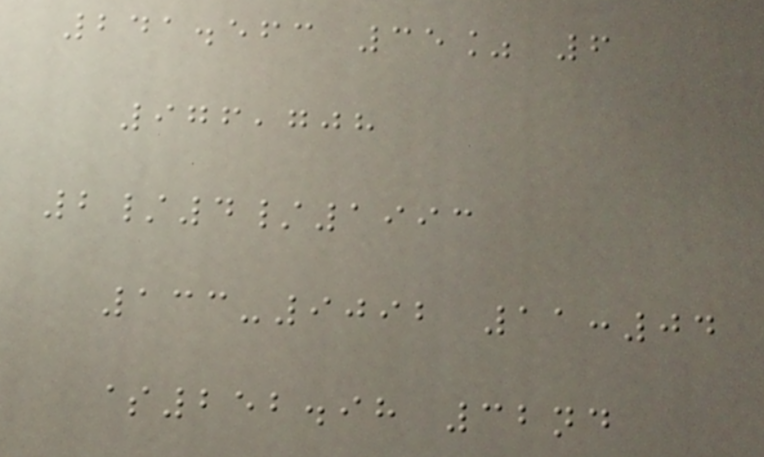241.563 35% 6
976,708
2/4/1993
133-9092 11:04
$252.98 32nd
